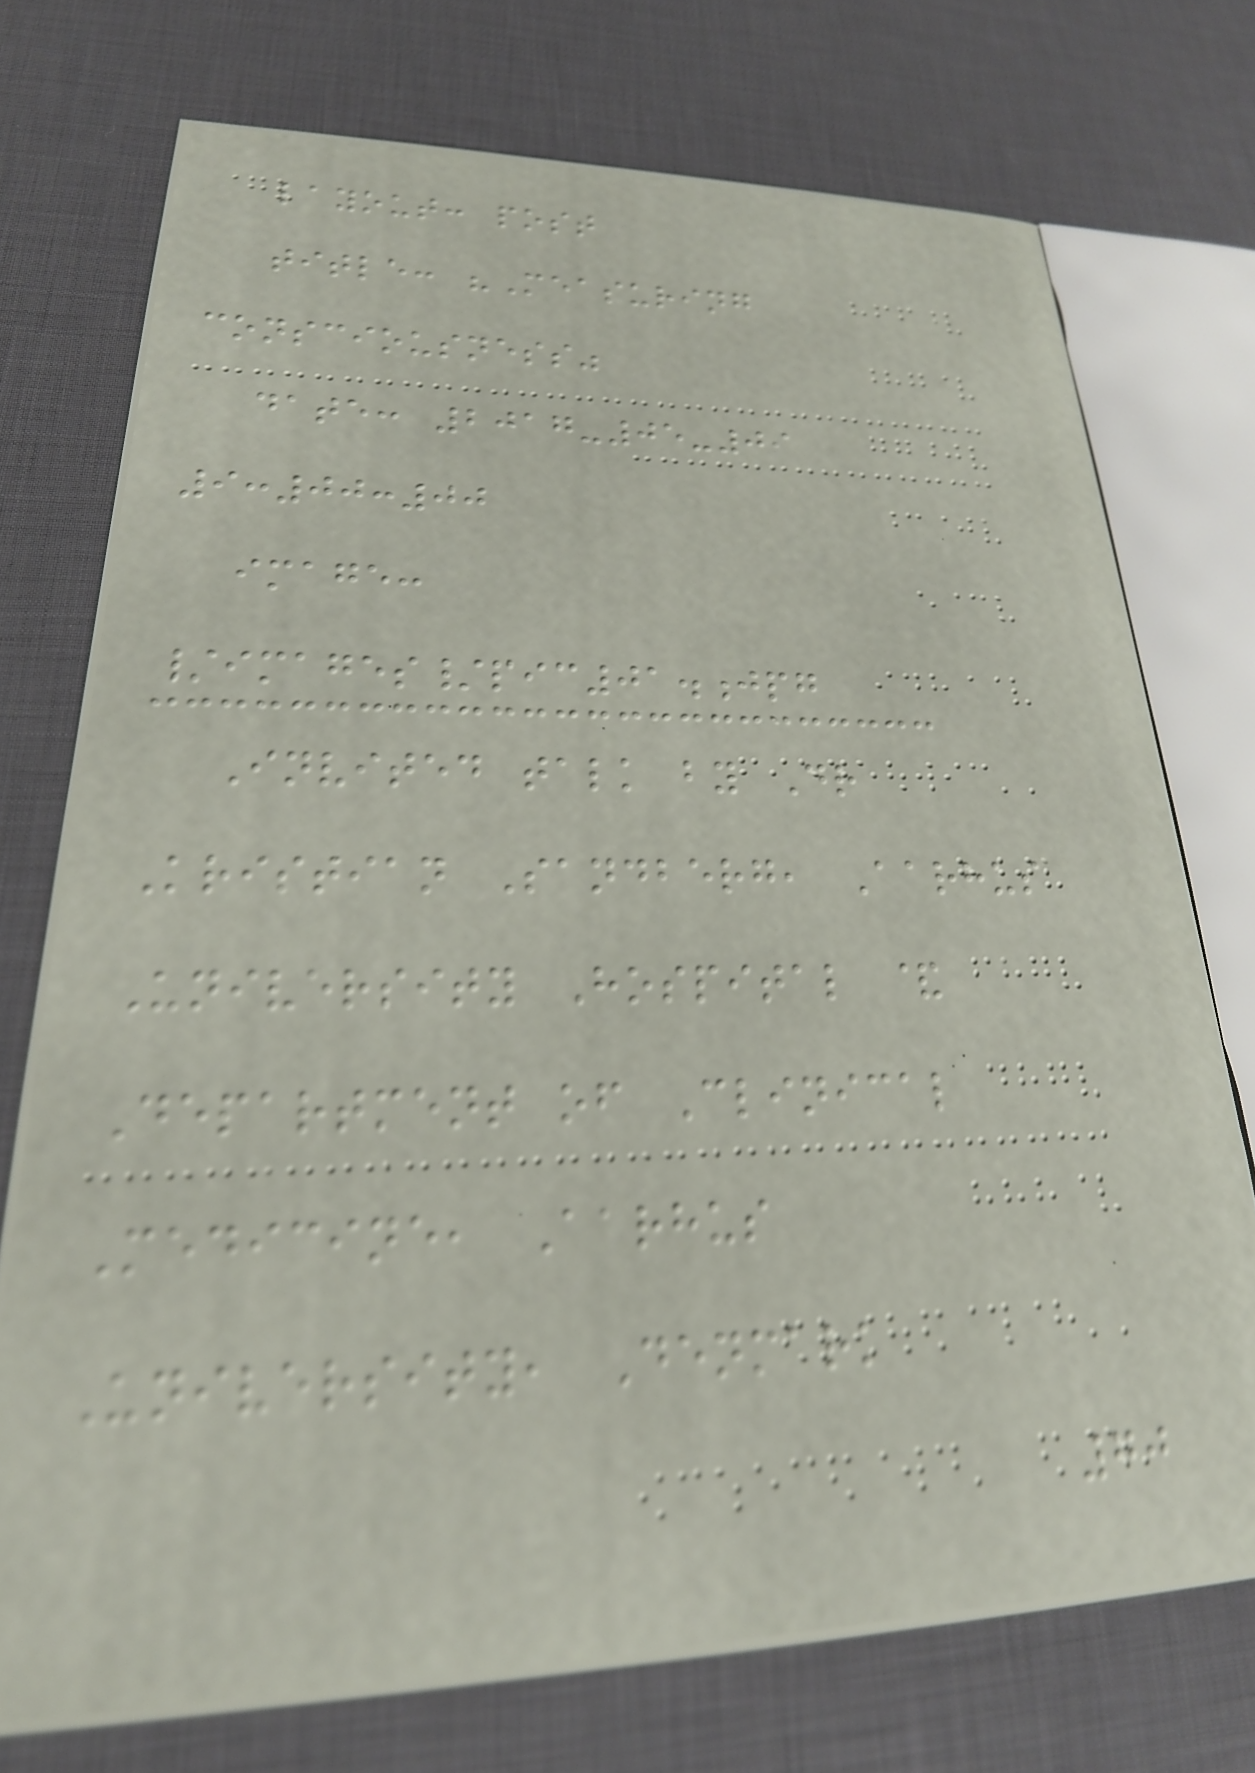layout: post
title: "Measuring
consciousness"
date: 2017-05-09
9:00:00
image:
/images/pic01.jpg
Invited talk by Dr
Kristian Sandberg, Aarhus
University Hospital &
Department of Clinical
Medicine, Aarhus
University, Denmark
70
